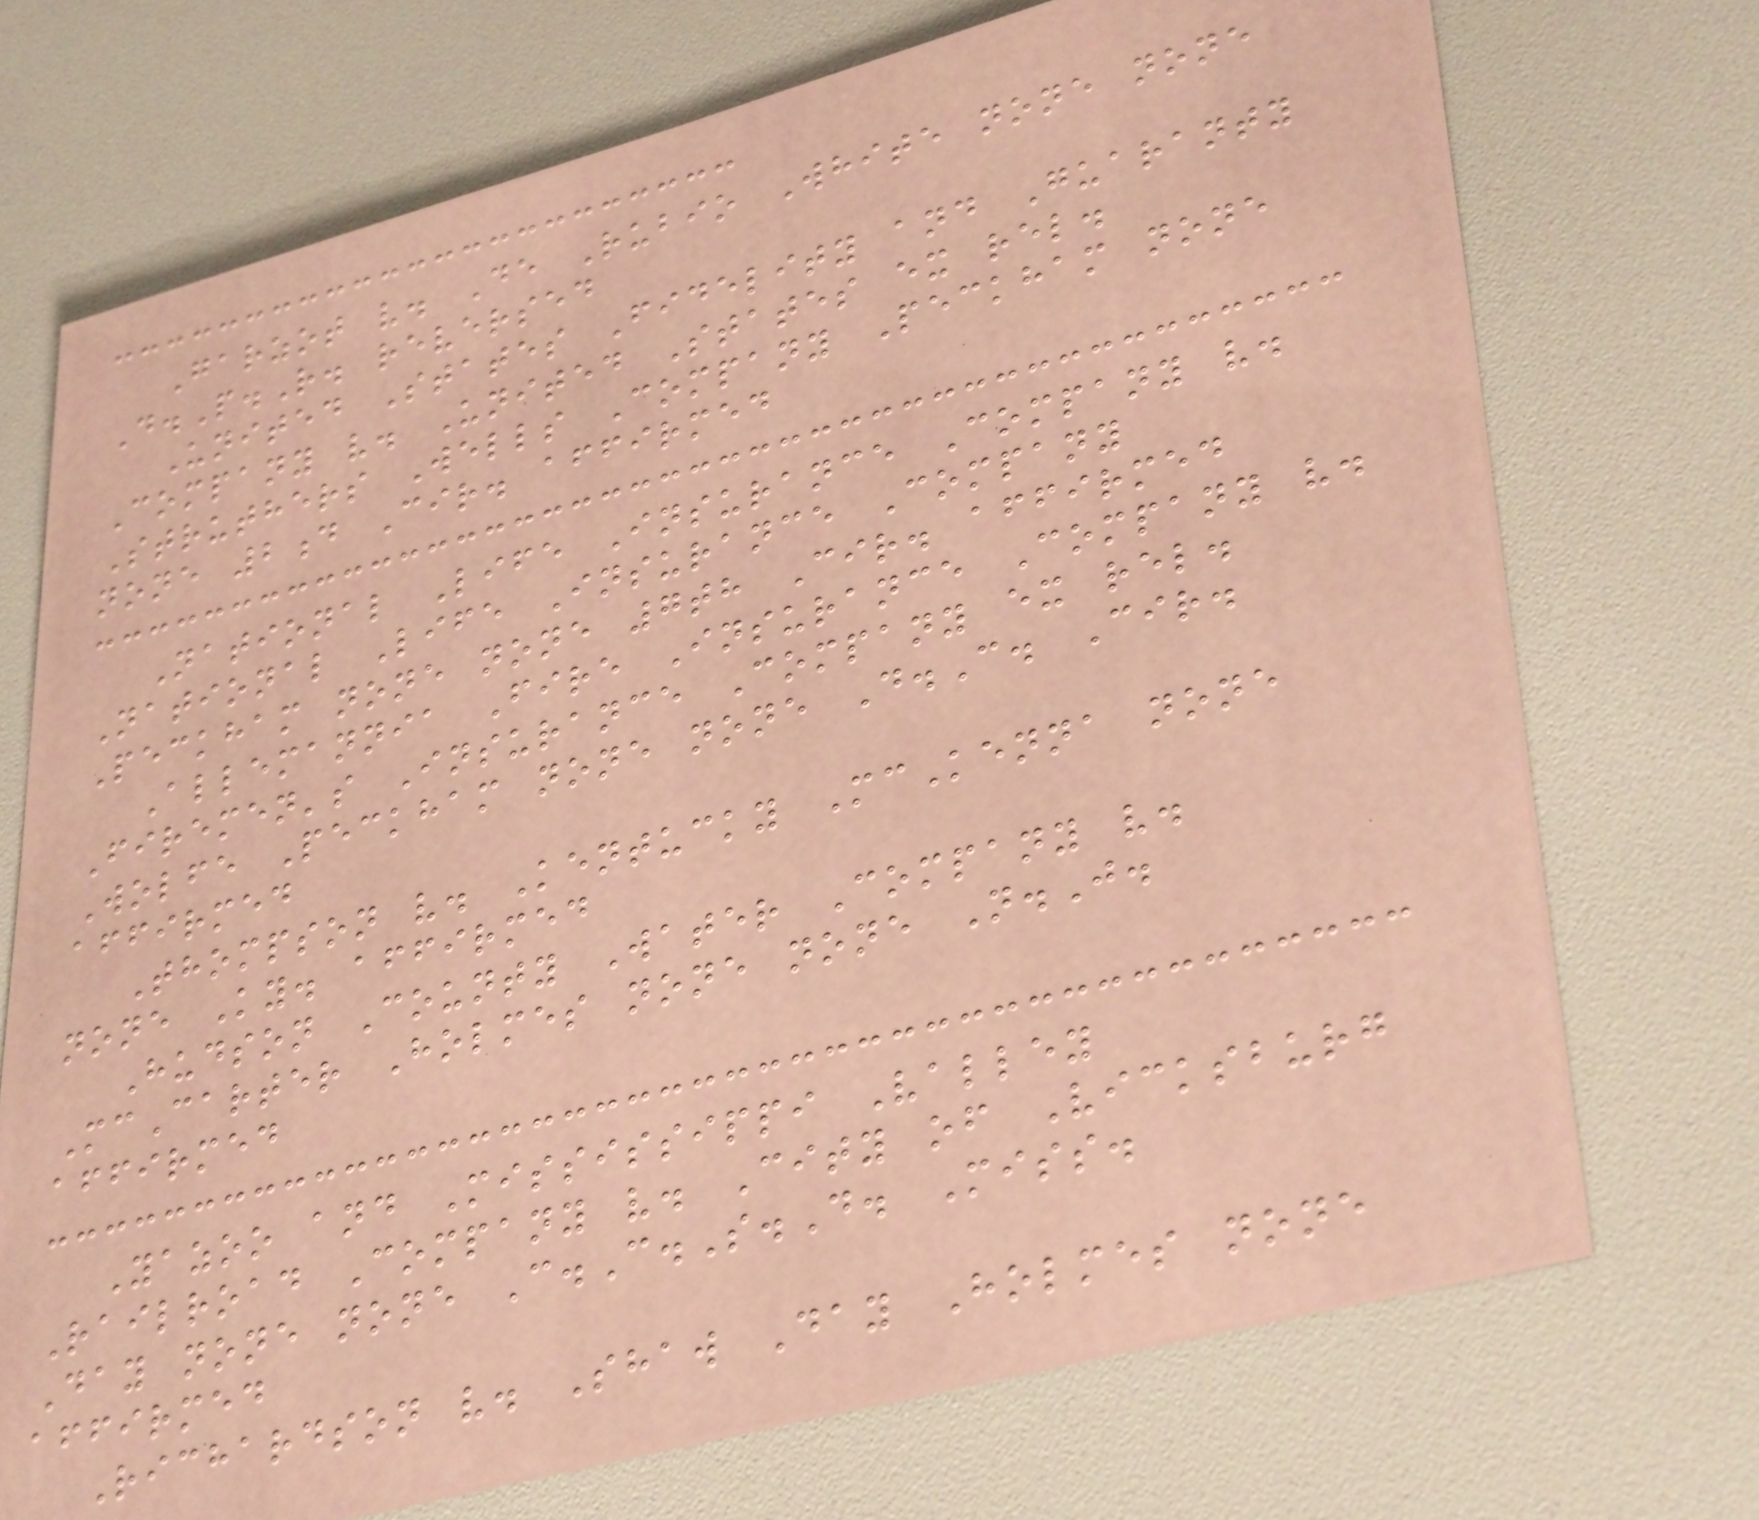Garzot v. De Rubio White none none
D.P.R. reversed
United States Fidelity and Guaranty
Company v. United States ex rel.
Struthers Wells Company Peckham none
none 2d Cir. affirmed
National Life Insurance Company v.
National Life Insurance Company
Peckham none none 7th Cir. affirmed
Allemannia Fire Insurance Company v.
Firemen's Insurance Company ex rel.
Wolfe Peckham none none D.C. Cir.
affirmed
Thompson v. Kentucky McKenna none
none Ky. affirmed
Hudson County Water Company v.
McCarter Holmes none none N.J.
affirmed
Yazoo and Mississippi Valley
Railroad Company v. City of Vicksburg
Day none none C.C.S.D. Miss.
affirmed
Richardson v. Shaw Day Holmes none
